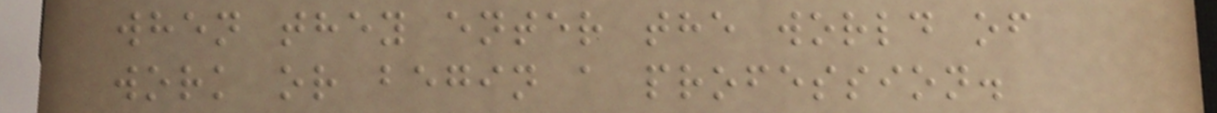when they enter the world of
work or begin a profession.
